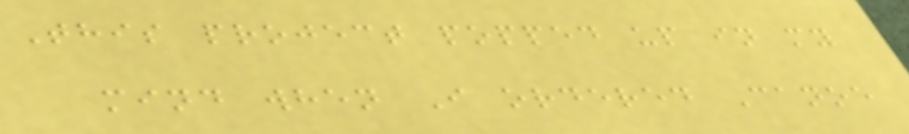This project popped up in my
mind when I ordered Canoe
